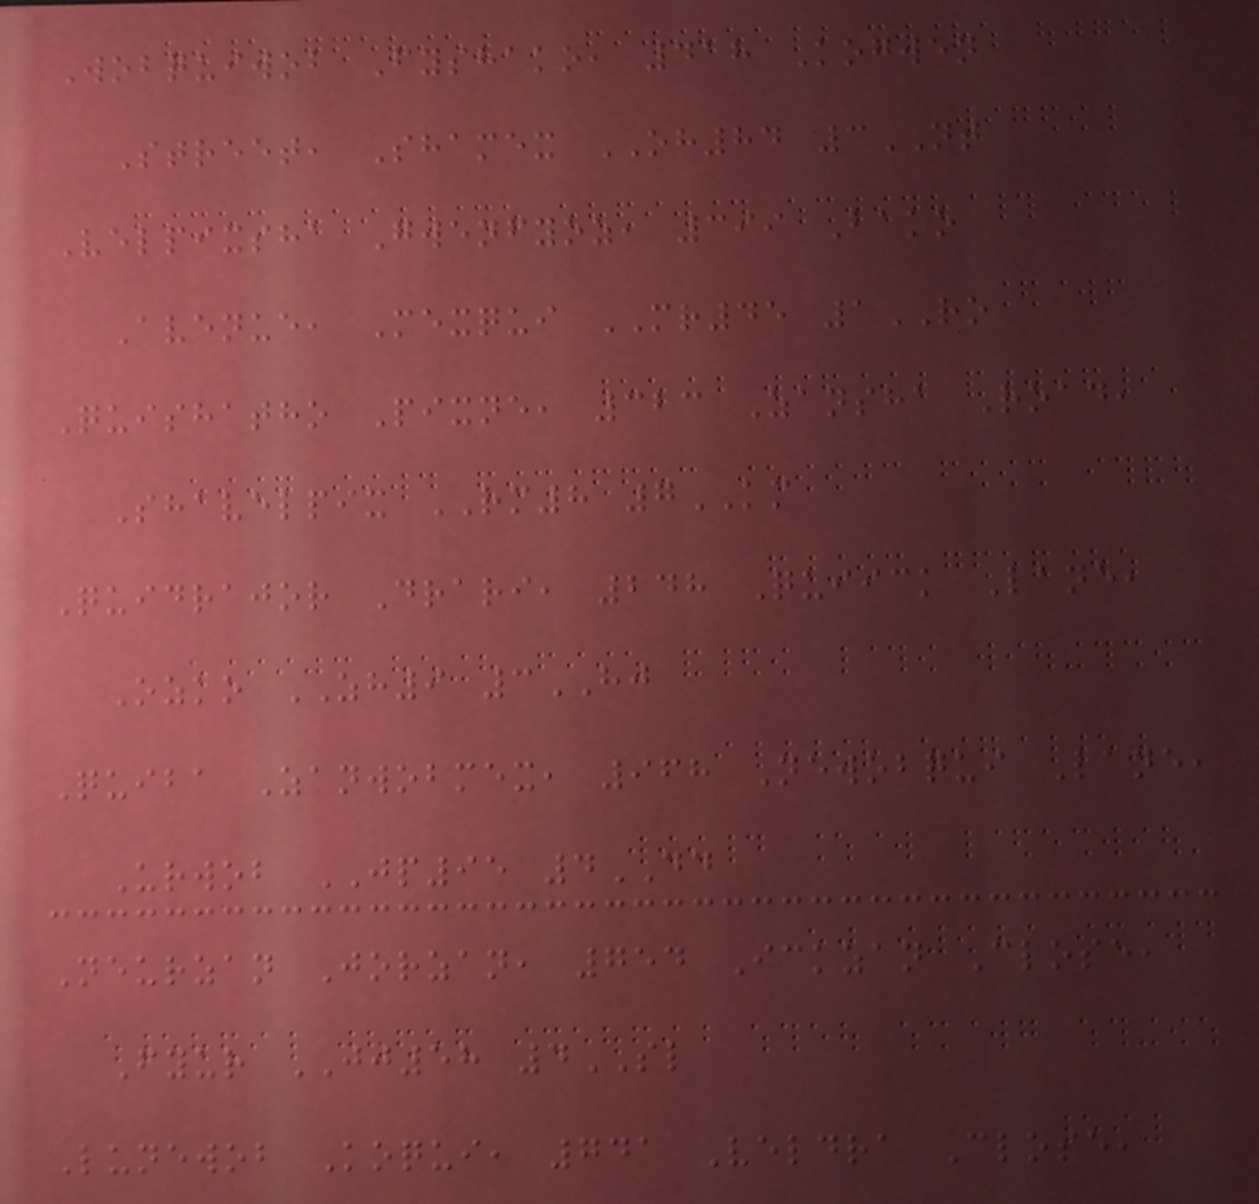Wobquiwob Fyshako, 418 Kogwen
Street, Shamex OH84 3NT
Velpixsha Gwenfyoz, 399 Bako
Avenue, Mexqui MR45 1RO
Quishatho Pixne, 323 Zansha Road,
Shavelpix RM8 7KM
Quidrajor Drari, 248 Quiick Lane,
Ozko ZH9 3HJ
Quiba Zanwobmex, 968 Newobqui Lane,
Urwob JP95 4DD
Neurzan Jorzan, 754 Ickzan Close,
Fyur JJ58 4SL
Lunewob Koqui, 741 Veldra Close,
